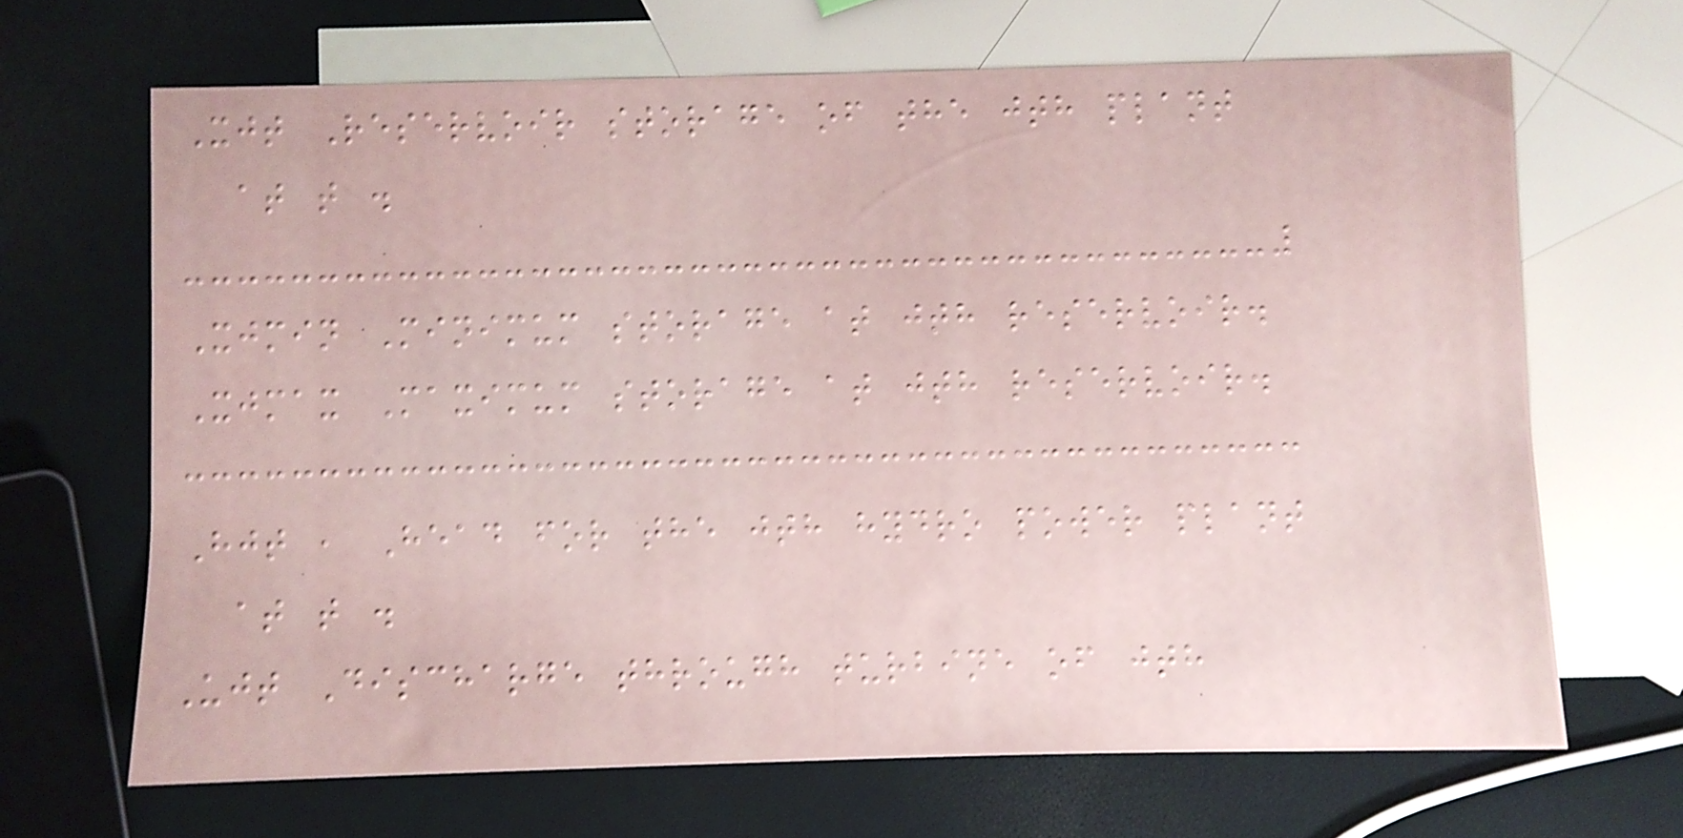Xjt Reservoir storage of the jth plant
at t .
Xjmin Minimum storage at jth reservoir.
Xjmax Maximum storage at jth reservoir.
Hjt , Head for the jth hydro power plant
at t .
Ujt Discharge through turbine of jth
